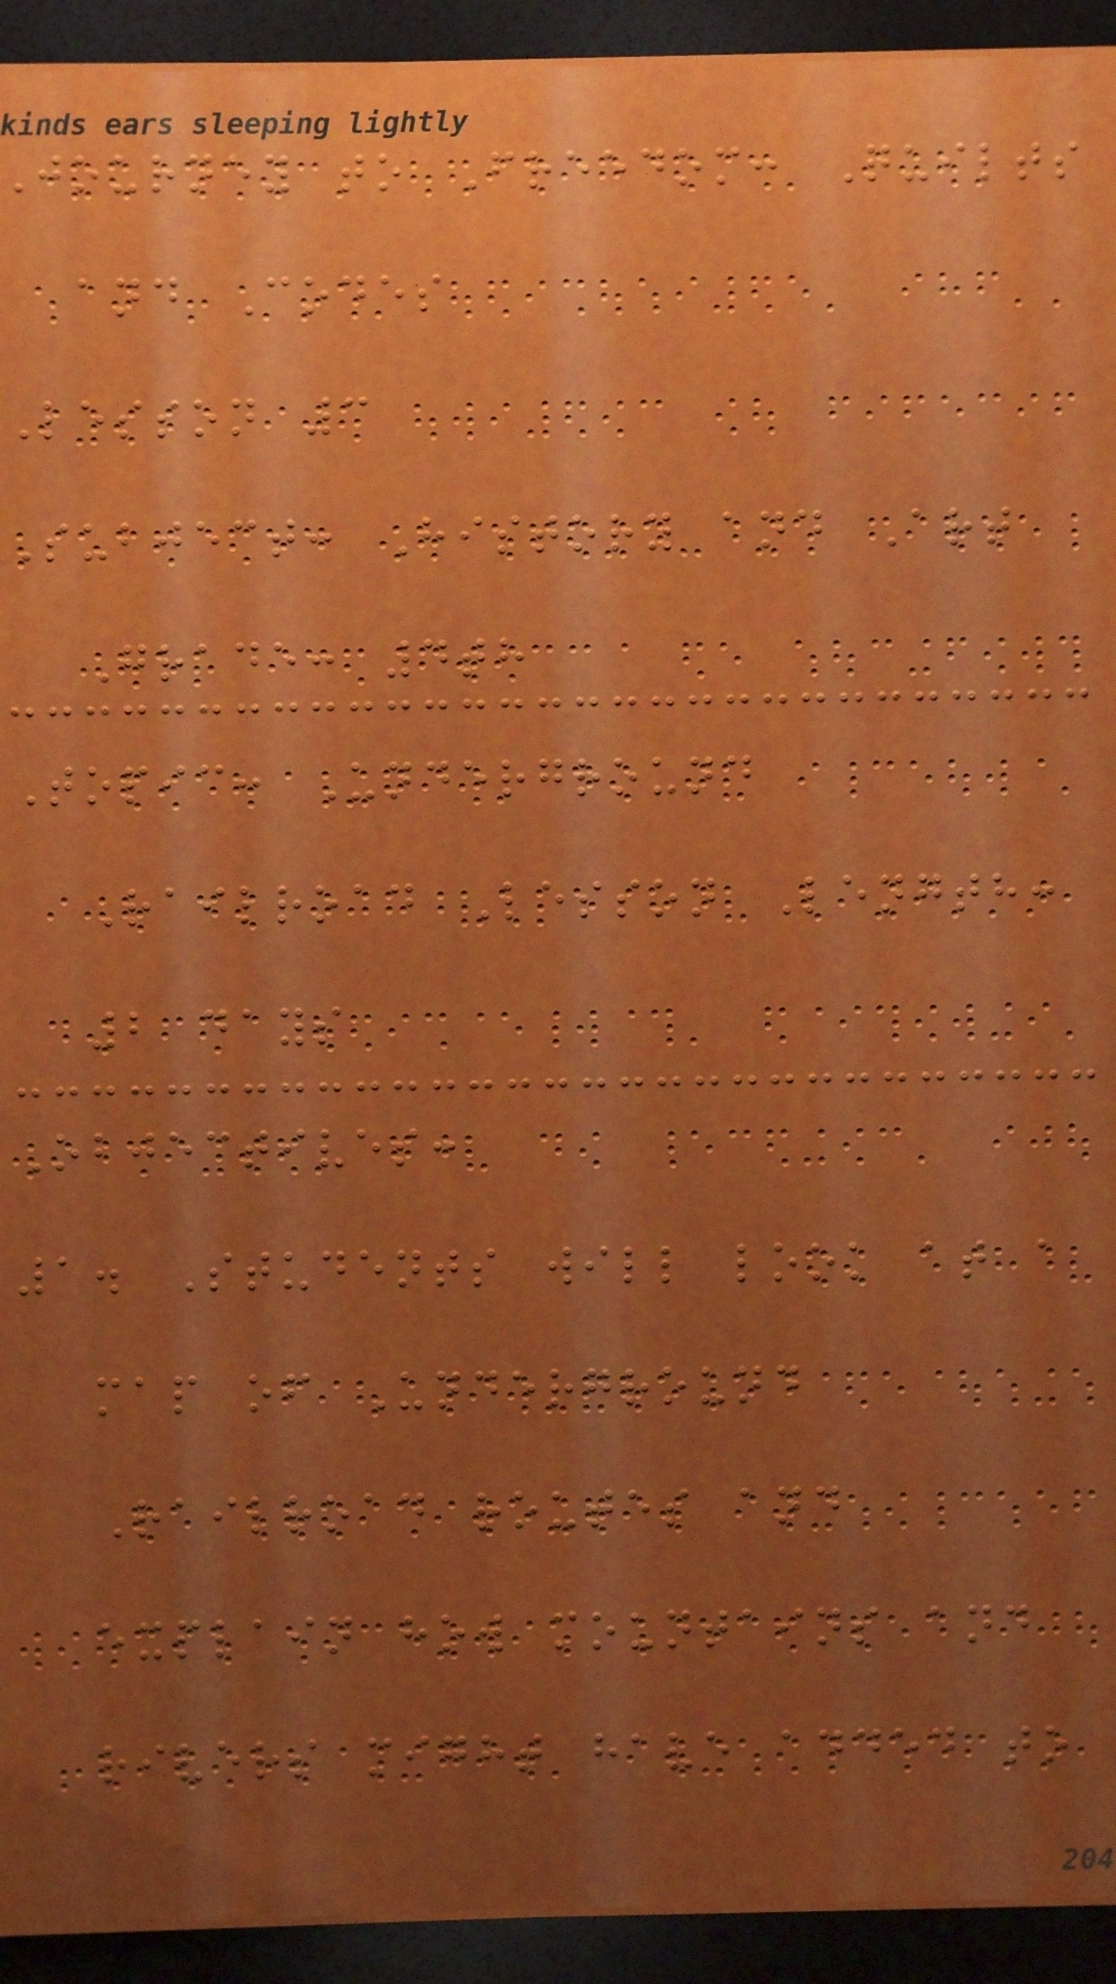journey to Freedom: Quilts
and Codes
Lesson 3
Subject: History and Art
Grade: 4th
Topic: Underground
Railroad Lesson Length:
2 days
Objectives:
1. Students will look at a
map of Underground
Railroad routes and
explain how mountains and
rivers might have added to
